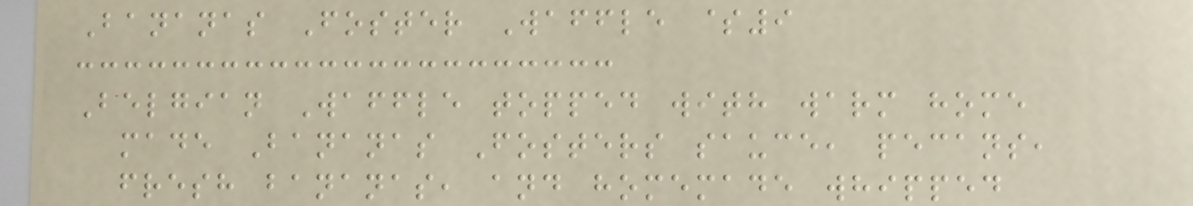Bananas Foster Waffle $9
Belgian Waffle topped with warm home
made Bananas Fosters sauce, pecans,
fresh bananas, and homemade whipped
